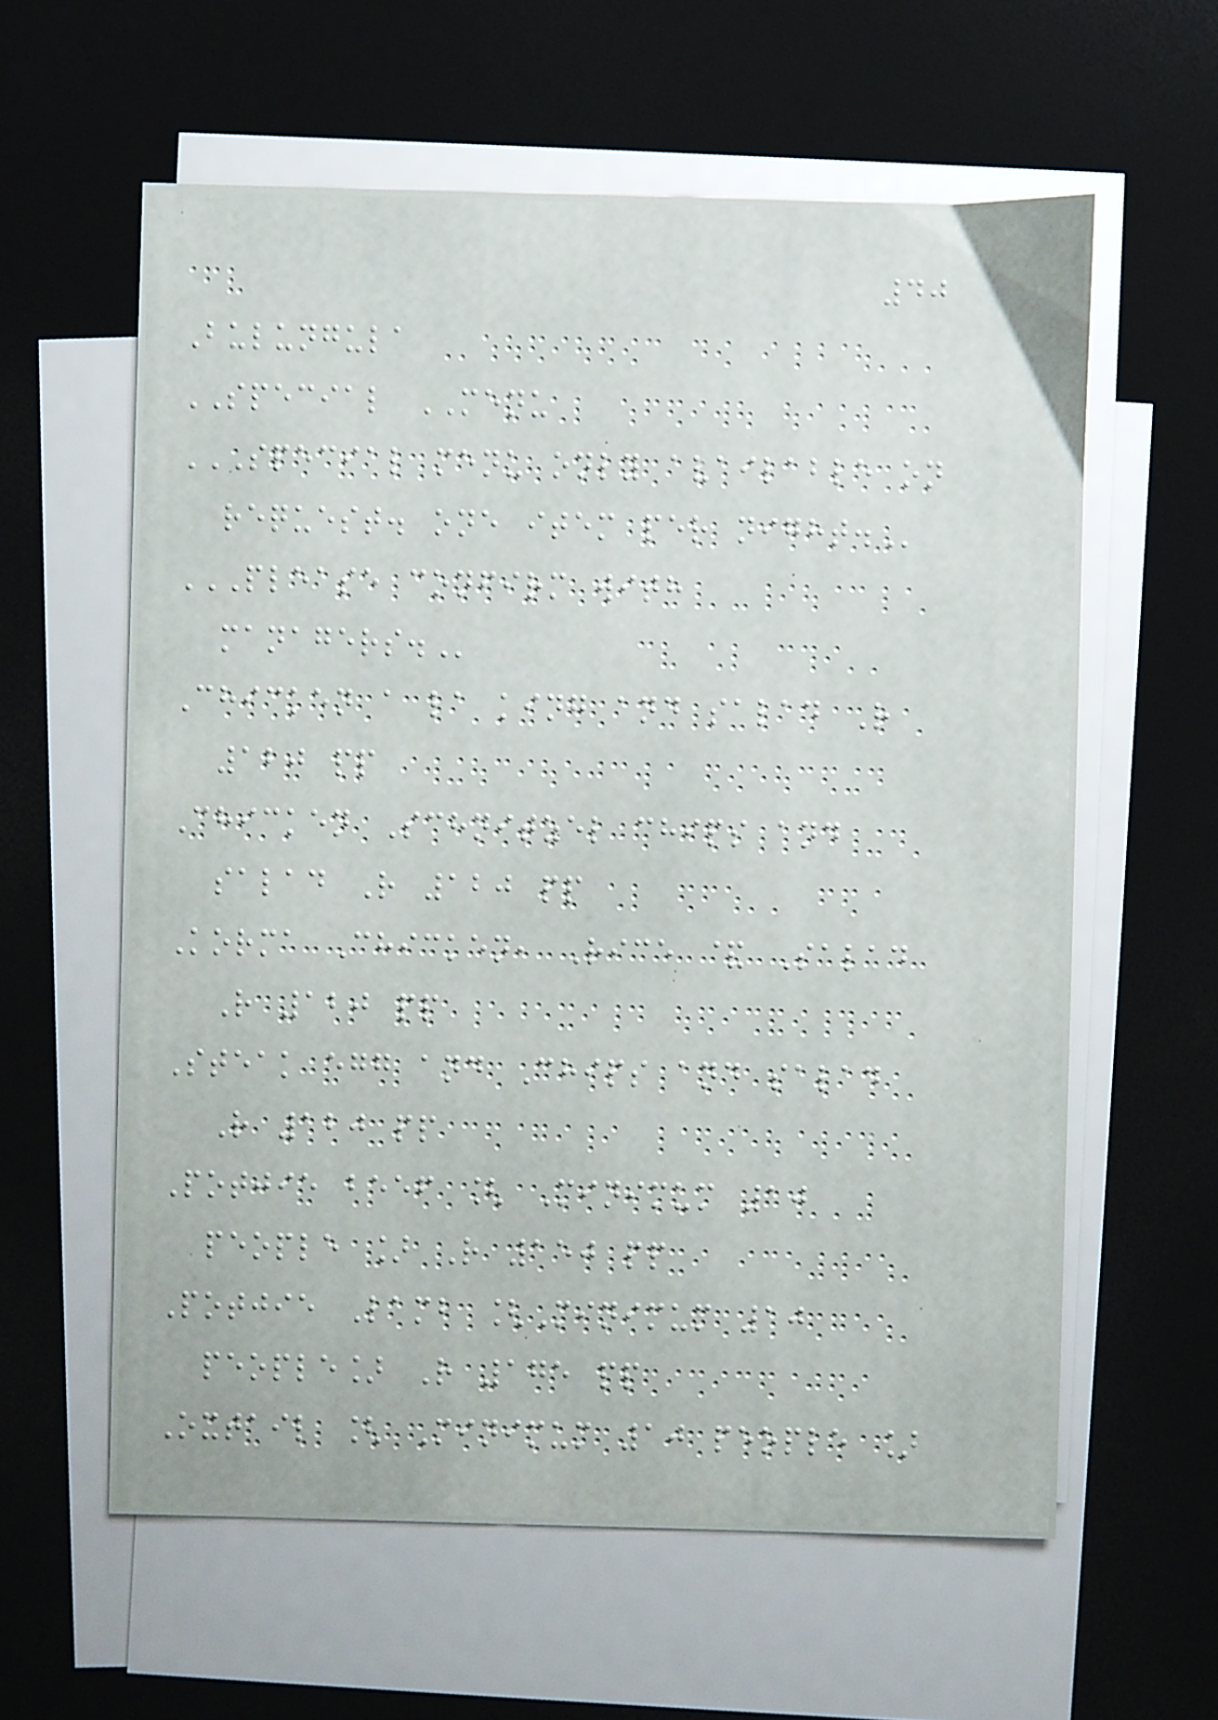40
Bulungula
SPECIAL MENU
SPECIAL MENU ONLY AVAILABLE ON
REQUEST. ONE ITEM PER NIGHT.
PLEASE CONFIRM WITH
MANAGERS.
Chicken a la king and salad R
120 pp
Chicken Schnitzel chips and
salad R 120 pp
Korma Chicken, Rice & Salad
R 120 pp
Steak egg and Chips and salad
R 120 pp
Potjie beef [ Minimum 10
people ] R 150 pp
Potjie Lamb [Minimum 10
people] R 175 pp
Oxtail [ Minimum 10 people ]
